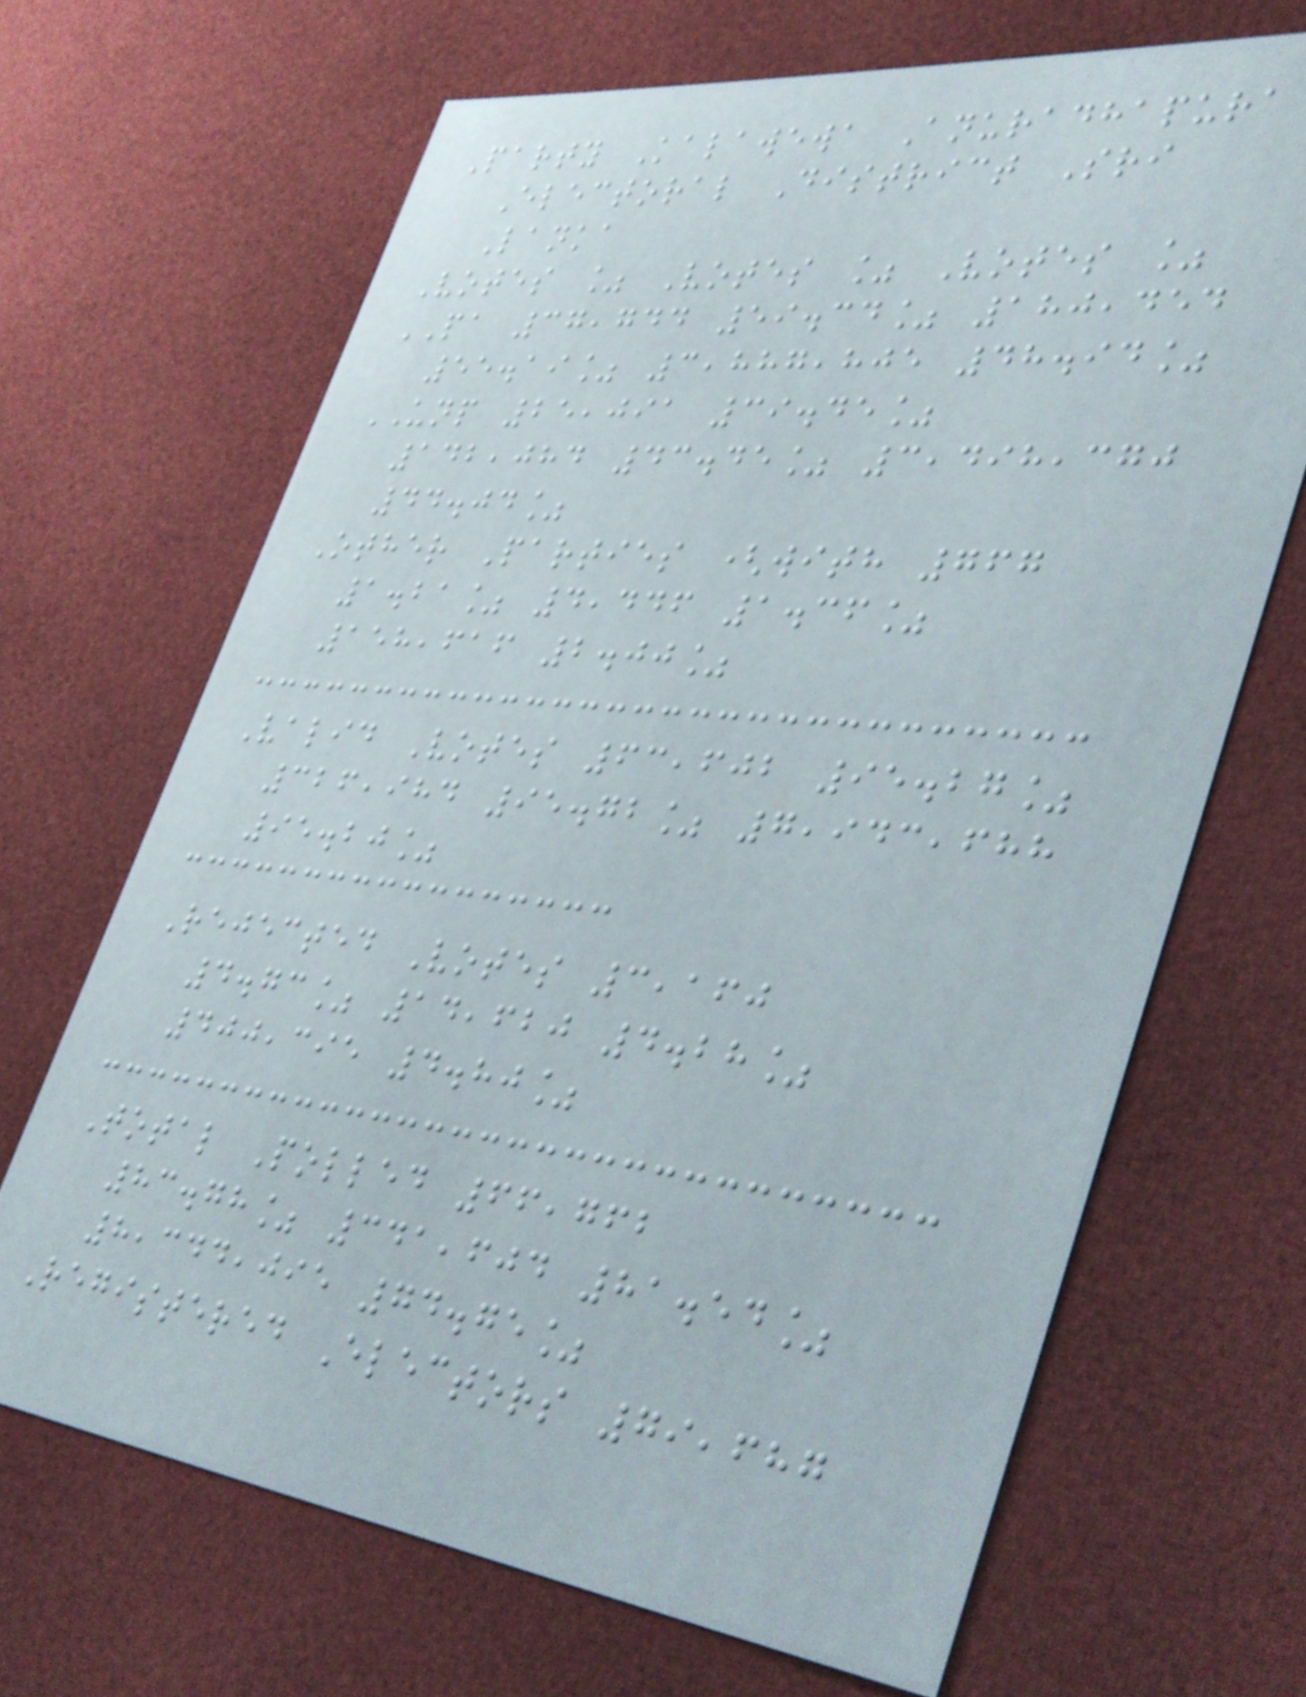Party Kalawewa Anuradhapura
Electoral District Sri
Lanka
Votes % Votes % Votes %
PA 37,744 59.34% 180,454
55.19% 3,887,805 48.94%
UNP 25,091 39.45%
142,084 43.45% 3,498,370
44.04%
Other Parties (with 767
1.21% 4,446 1.36%
158,616 2.00%
Valid Votes 63,602 95.27%
326,984 95.72% 7,943,688
95.20%
Rejected Votes 3,160
4.73% 14,620 4.28%
400,395 4.80%
Total Polled 66,762
83.78% 341,604 81.54%
8,344,095 74.75%
Registered Electors 79,687
